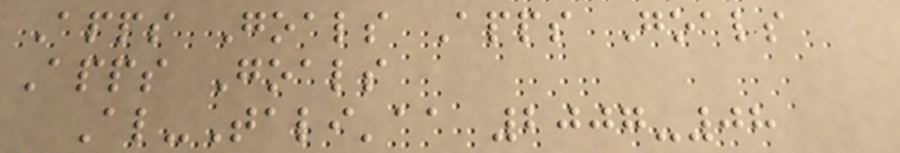Apps Goals Apps Goals
Apps Goals
Al-Tali'aa 2007-08
